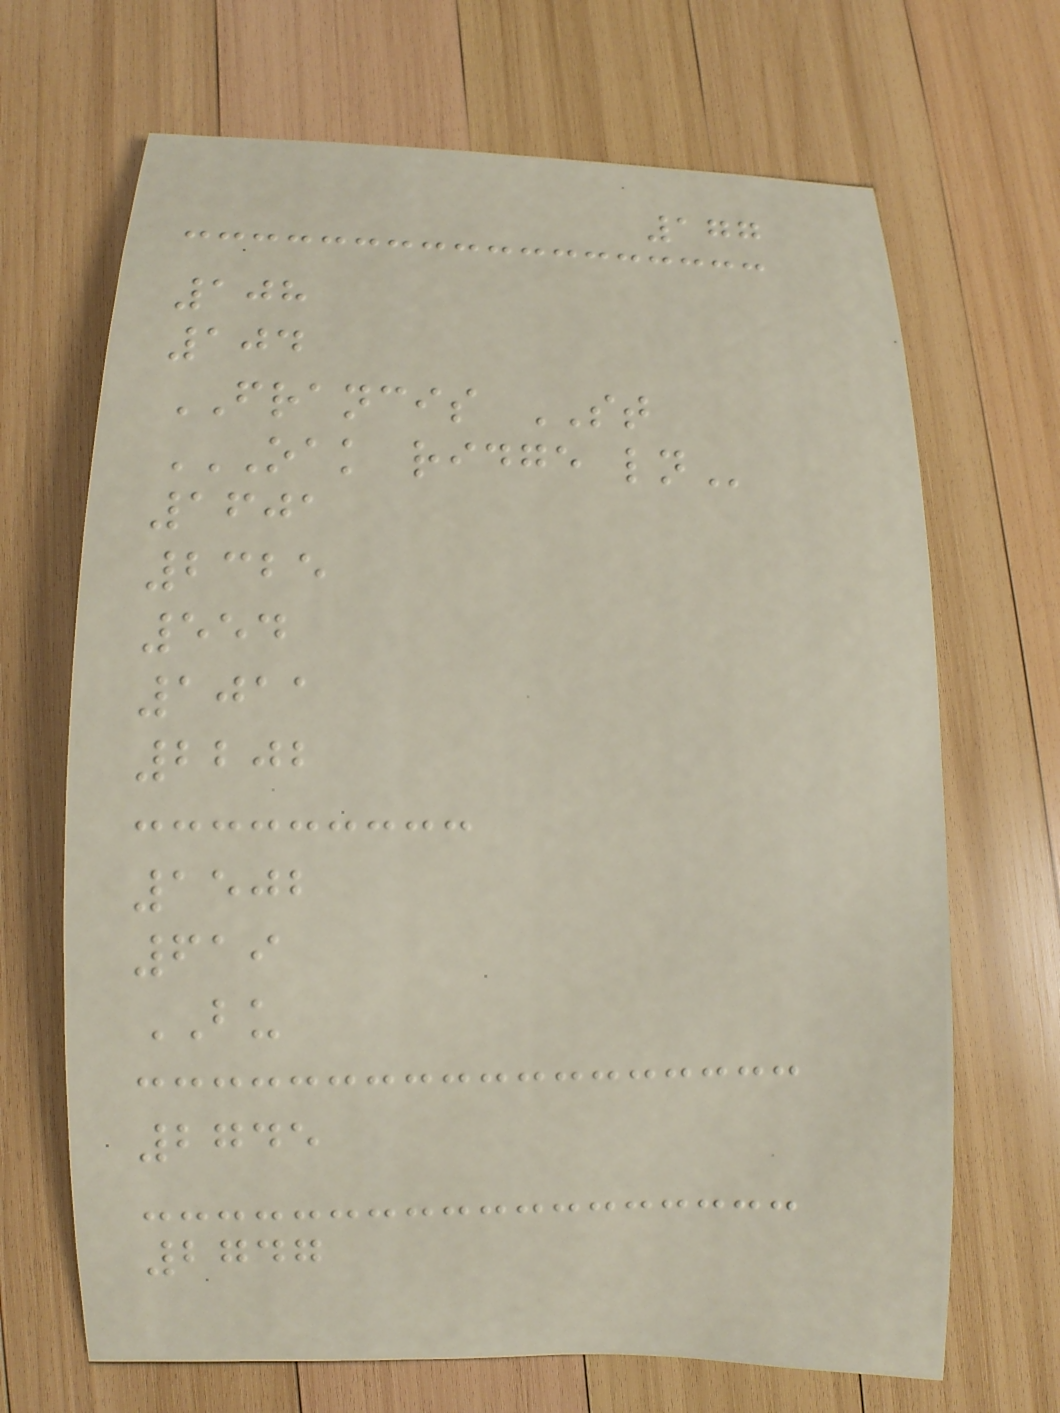177
108
104
FRANCIS ST
OAK RIDGE LN
1601
2325
554
1011
2202
1502
619
BU
2745
2747
